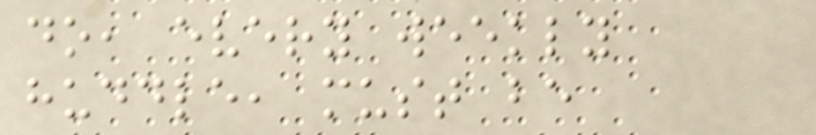do, every weekly
huddle, must be
